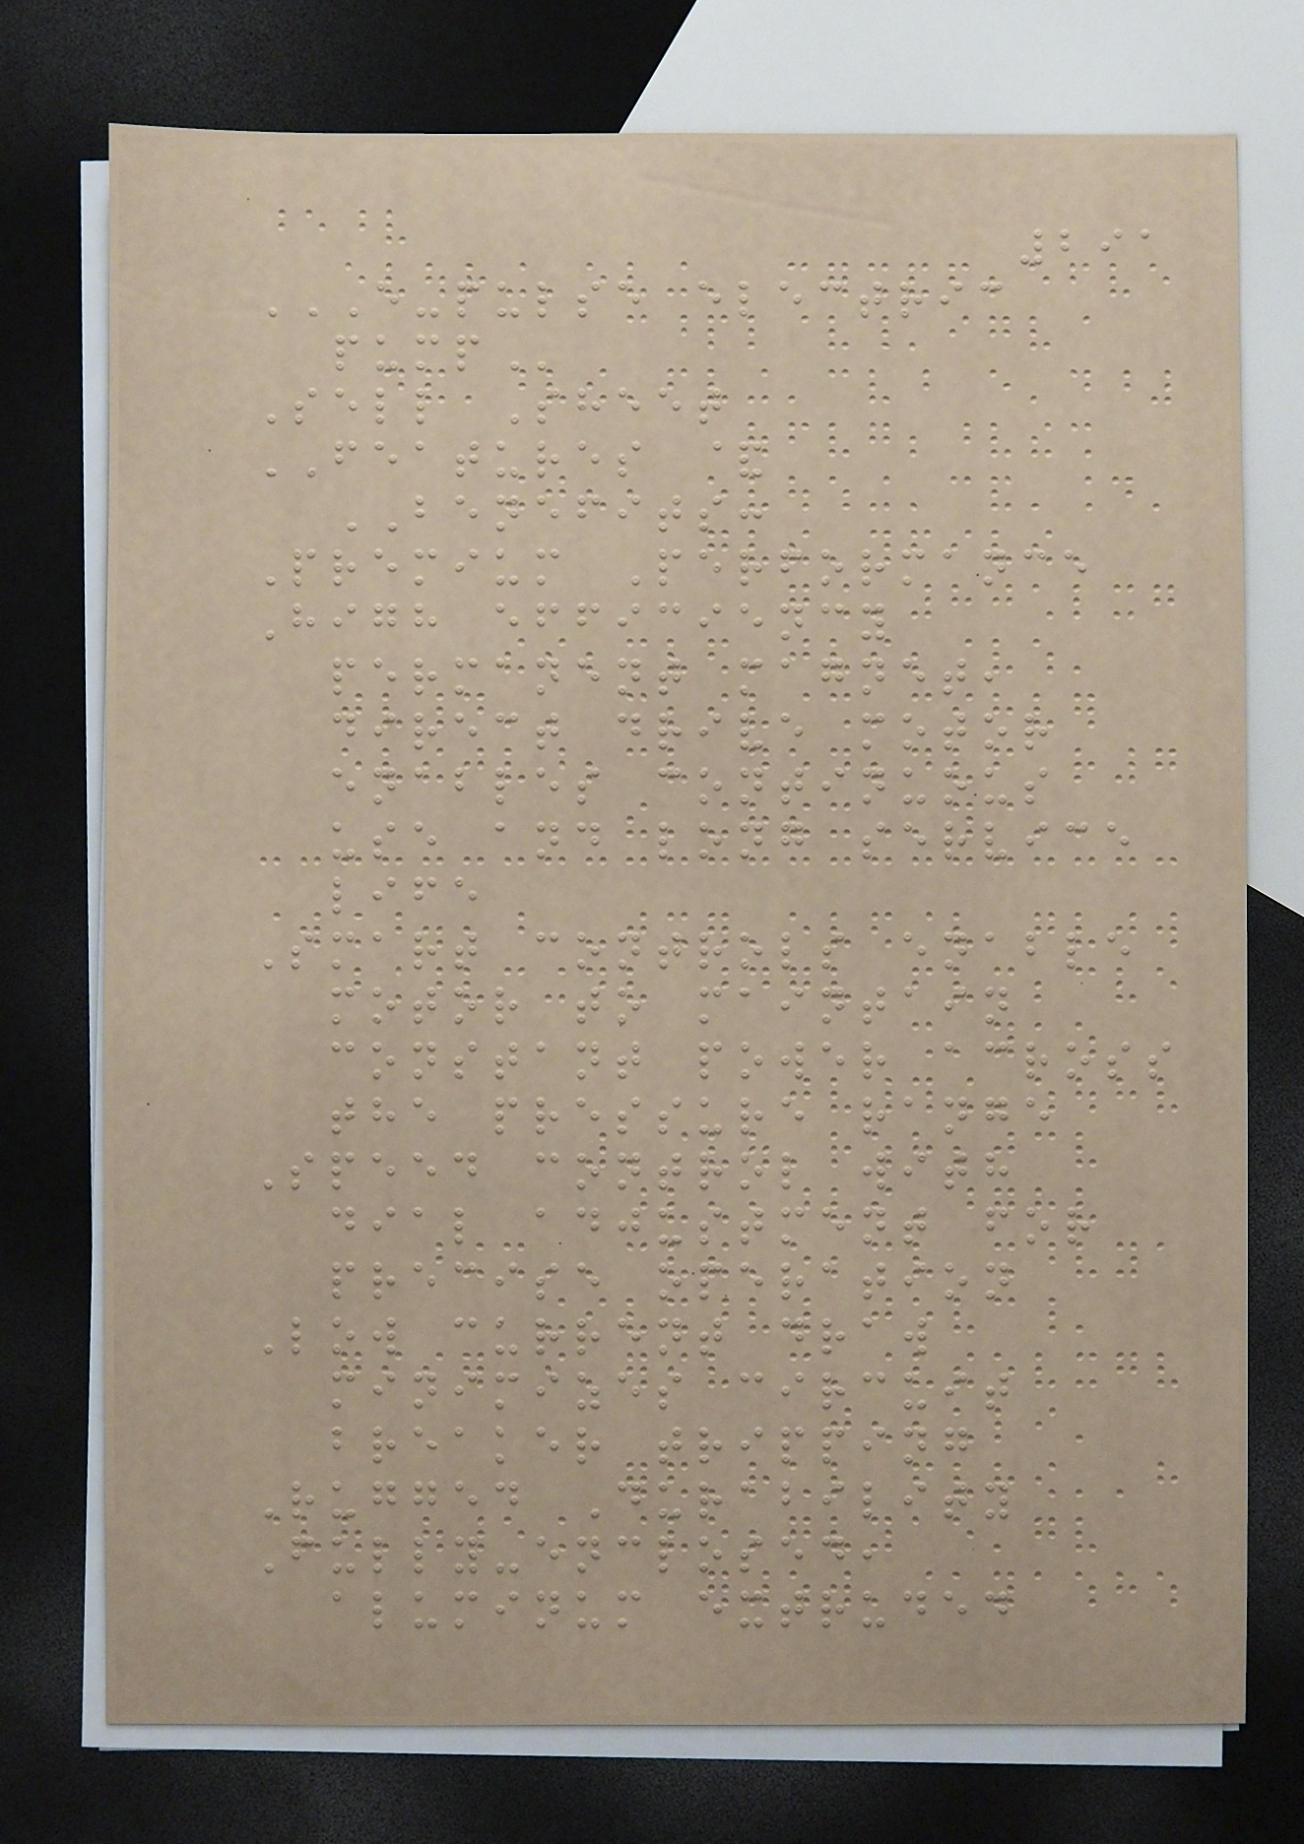291
E-PULSE ELECTRIC
PUMP
Sell Sheet
FEATURES &
BENEFITS:
Premium Performance
High efficiency
permanent magnet,
direct drive motor
enables continuous
use and long service
life
Smart controls enable
motor to maintain
constant power across
the pressure range
Speed control with
dial adjustment for
precise operation
Low current draw
minimizes circuit
breaker tripping
Rugged Durability
Fully-enclosed,
aluminum extruded
